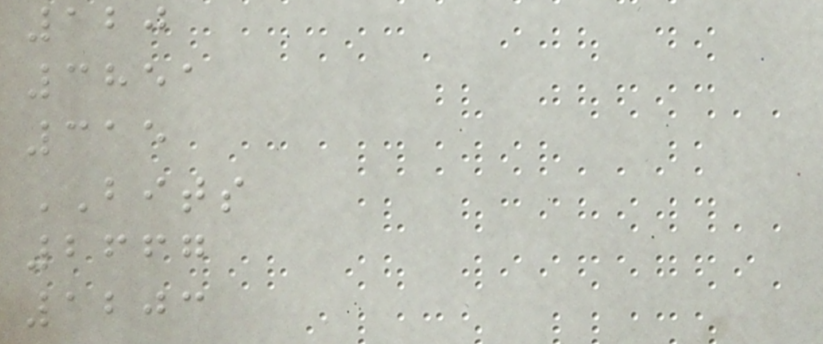120
3851
315
BITS
2667
1203
